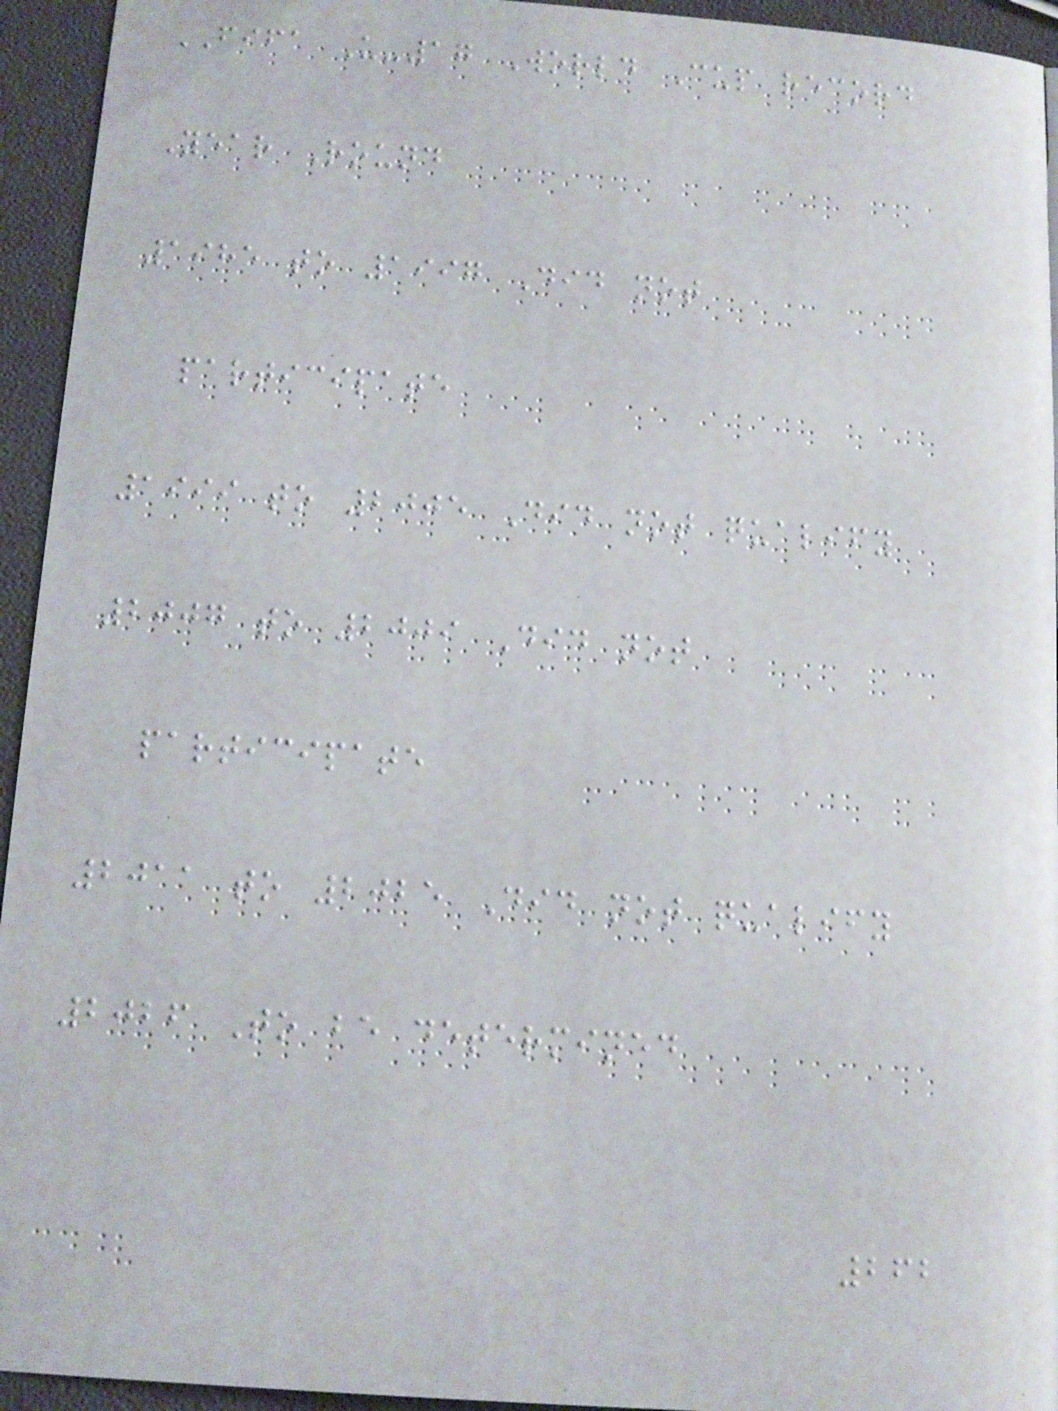FIFA U-17 World Cup record
Year Round
1985 to 1997 Did not
participate
1999 to 2005 Did not qualify
2007 to 2009 Did not
participate
2011 to 2025 Did not qualify
2026 To be determined
262
